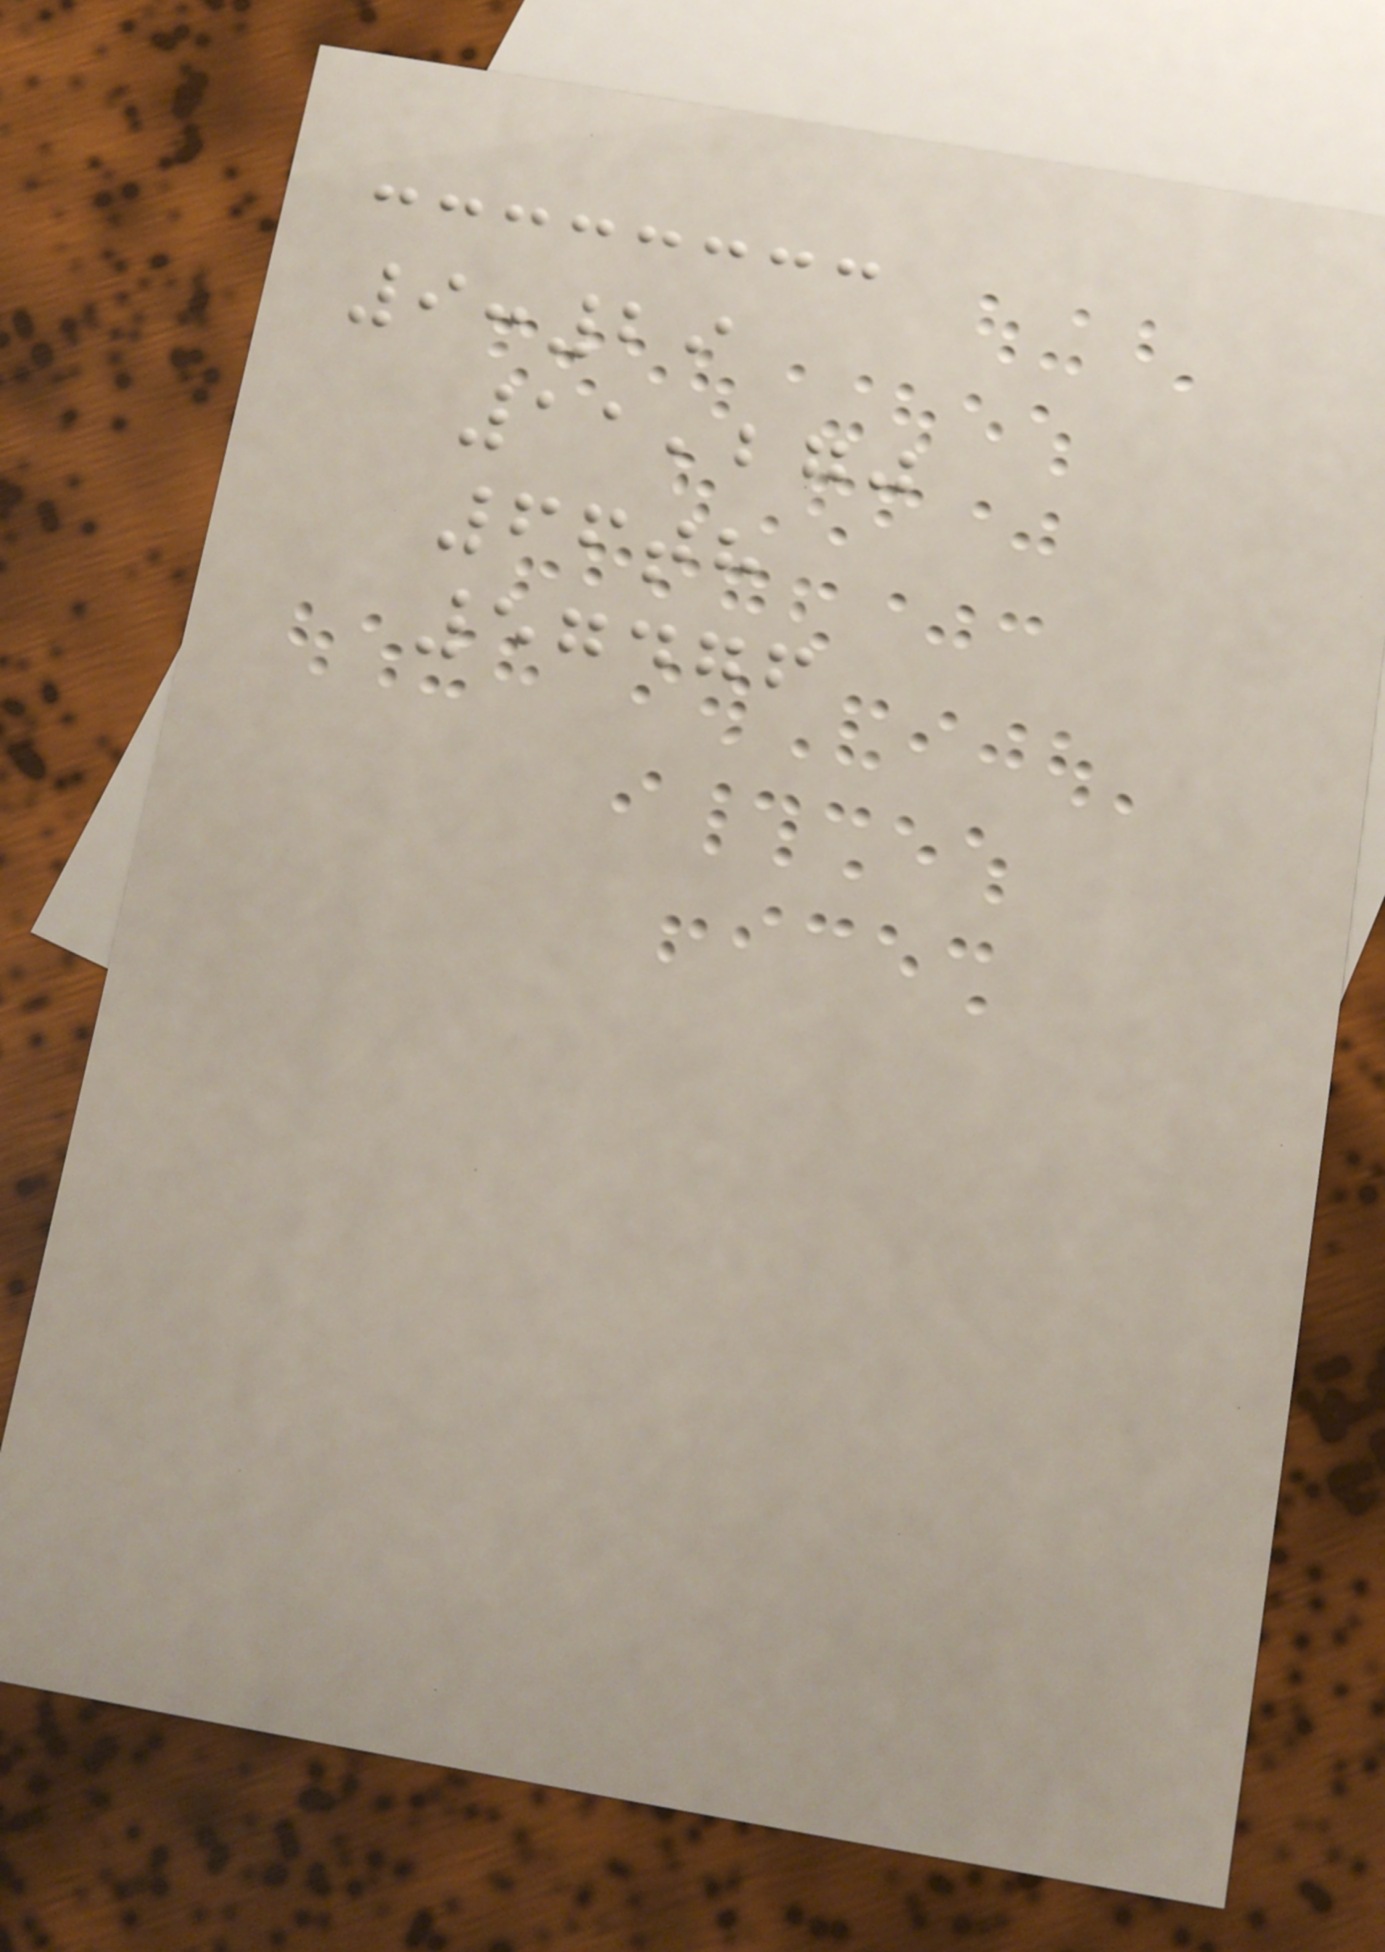9:29
11,270
66th
57476
